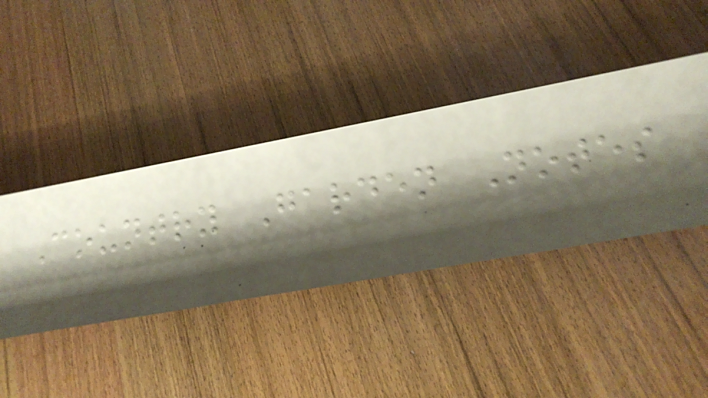Country Garden Notes
